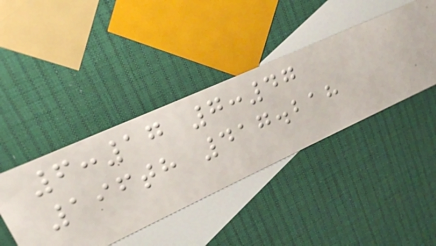6:17 7:47
196th 417.218
